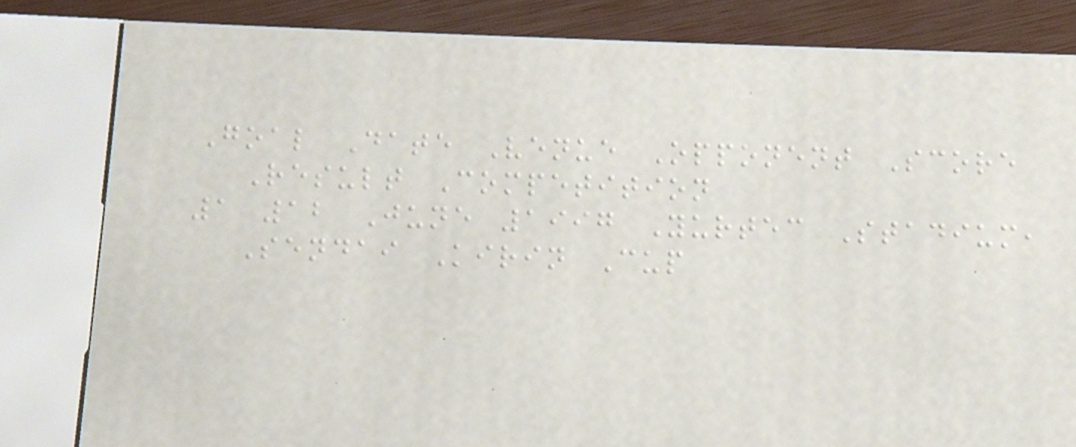Goal Date Venue Opponent Score
Result Competition
1 12 June 1997 Yurtec Stadium,
Sendai Kirin Cup
